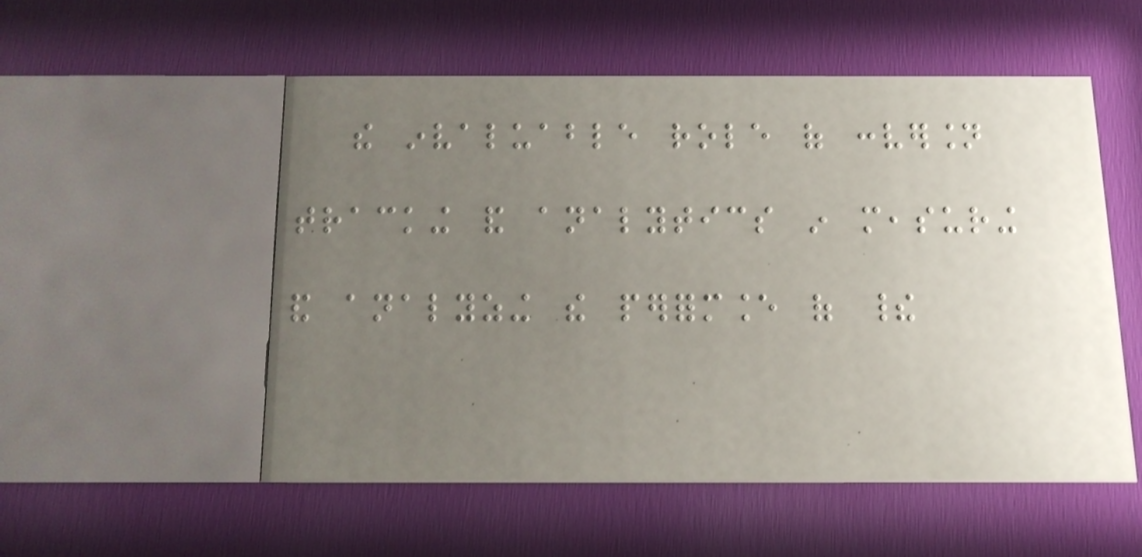the invaluable role of conversion
tracking and analytics in measuring
and analyzing the performance of their
